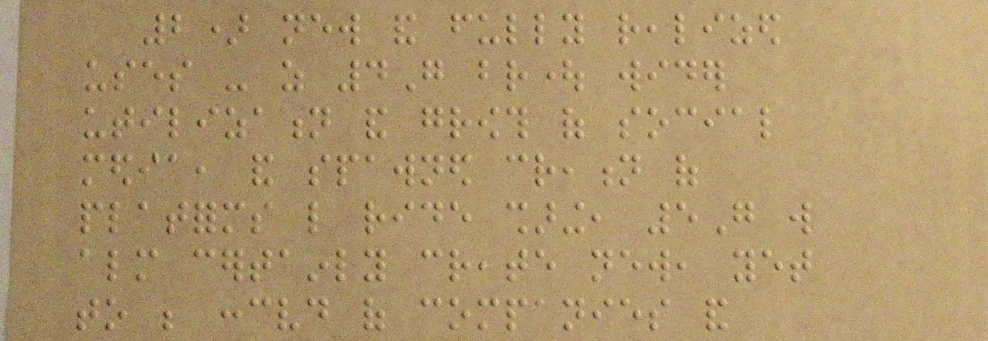2) new and fully realized
uses - as 4G brought wider
utilization and growth of social
media, and spawned creation of
platforms like ride sharing, 5G will
almost certainly create new, yet
to be conceived of companies and
